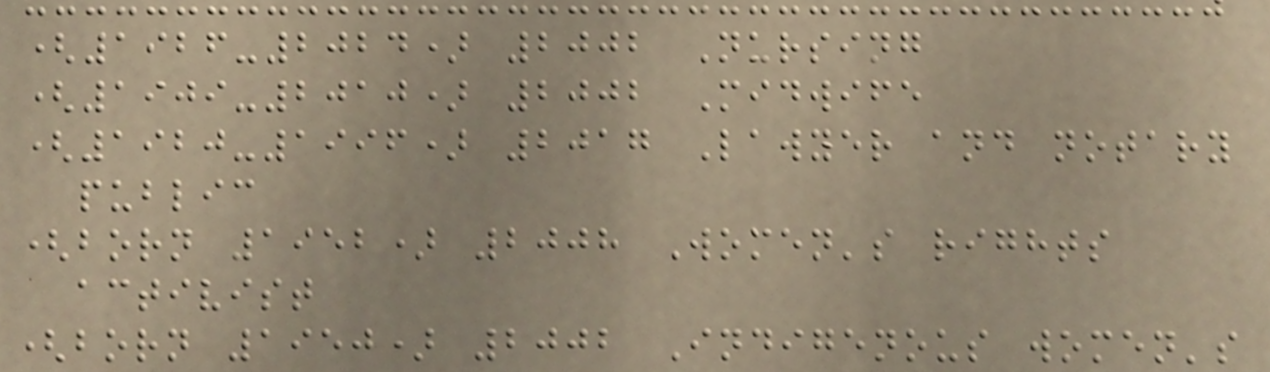(1926-2024) 2002 Nursing
(1909-2010) 2002 Midwife
(1920-1996) 2017 Lawyer and notary
public
(born 1952) 2008 Women's rights
activist
(born 1950) 2002 Indigenous women's
